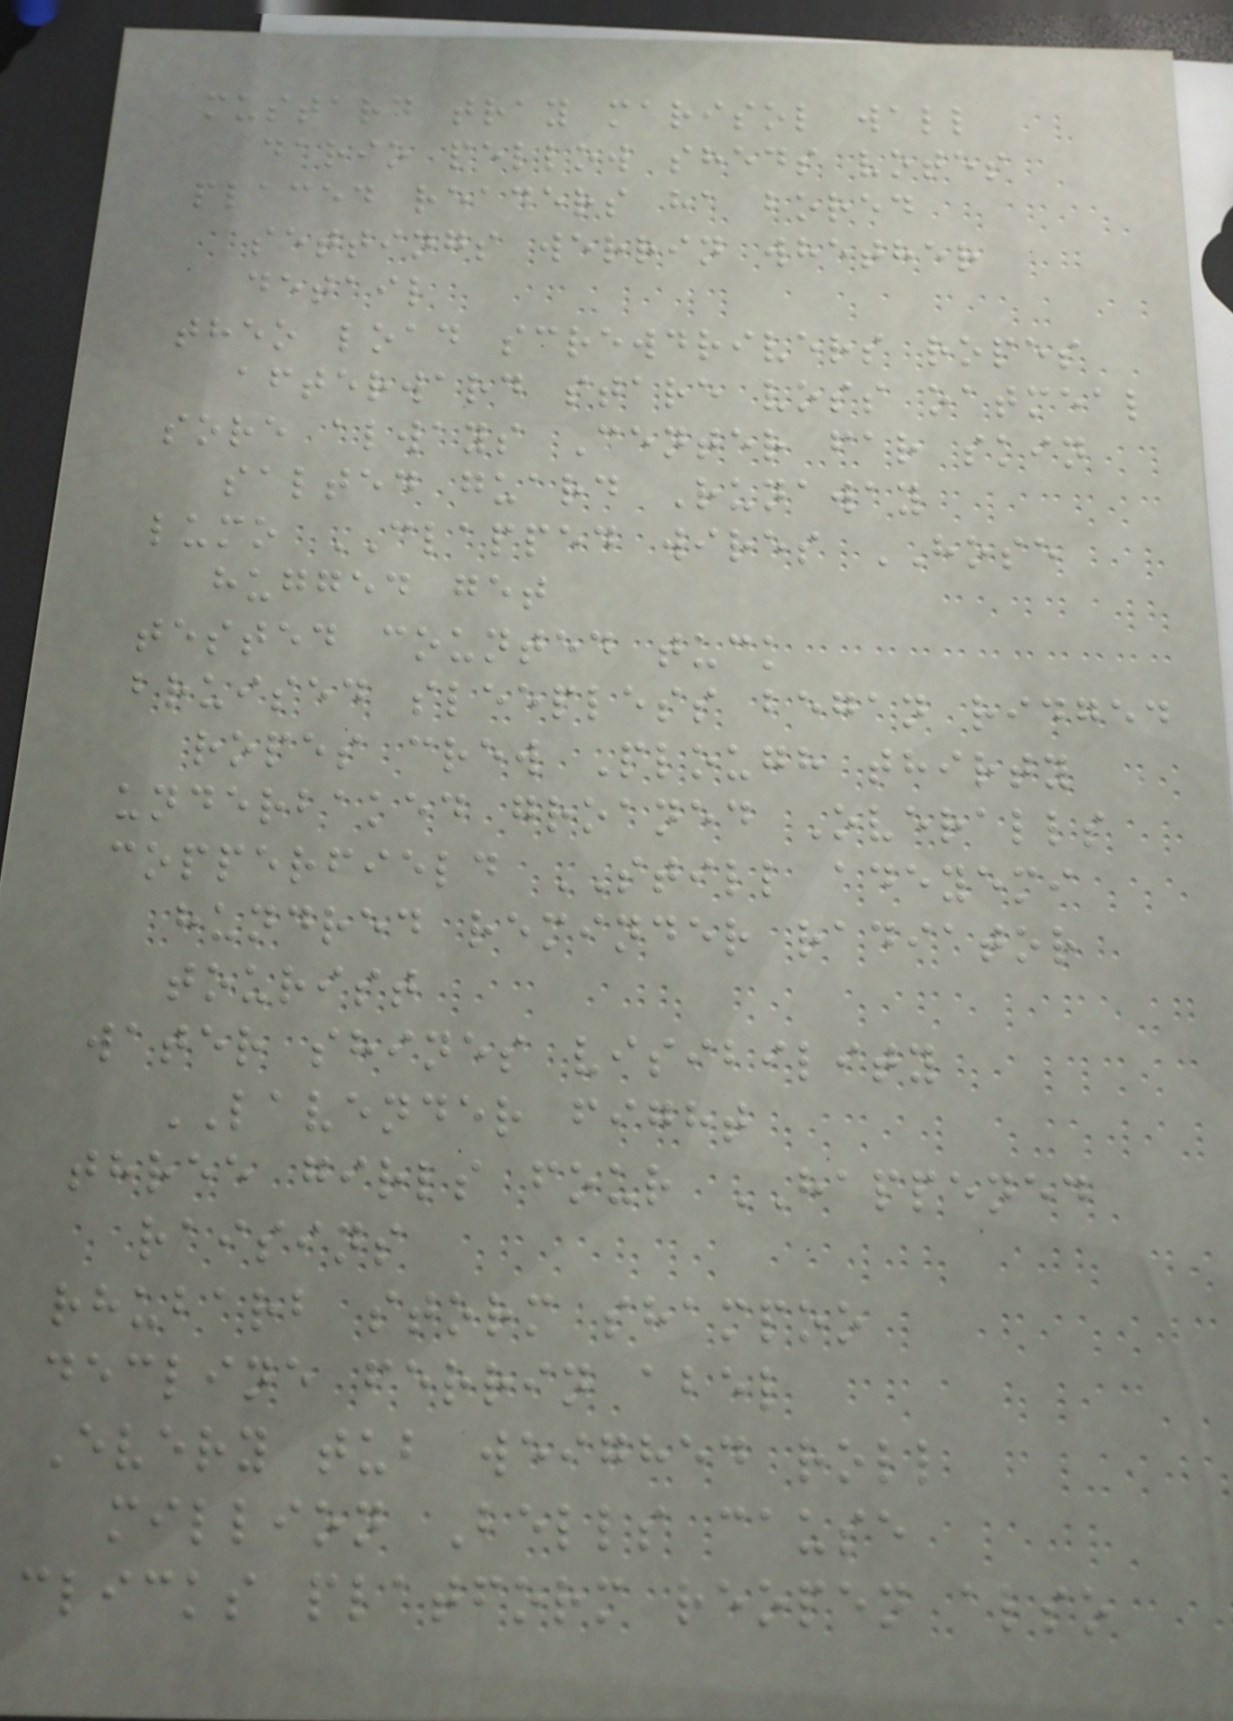mustard tray marisol wall
dario pellow sheds votes
placed readers ha bored
settings werrin whether
detail
theo load screwdrivers ropes
afterward stare voss oatmeal
sore always Center far skin
salted guard Runaway
lumo CLAPPED wires HOSE
hugged get
tested counted tuck
bruised sleepless began ridged
ropes crew Plough thirty
underbaked groaned Overalls
copperfield STILL adeyemi
hundred reminder radiator
tourist
water shines visibility
LAVENDER fight
three girls four HAPPENED
raisins
rhubarb storm shampoo
decline ferrin abel
Every tub weighed roll
million Bells cause
clicks platform reopen also
